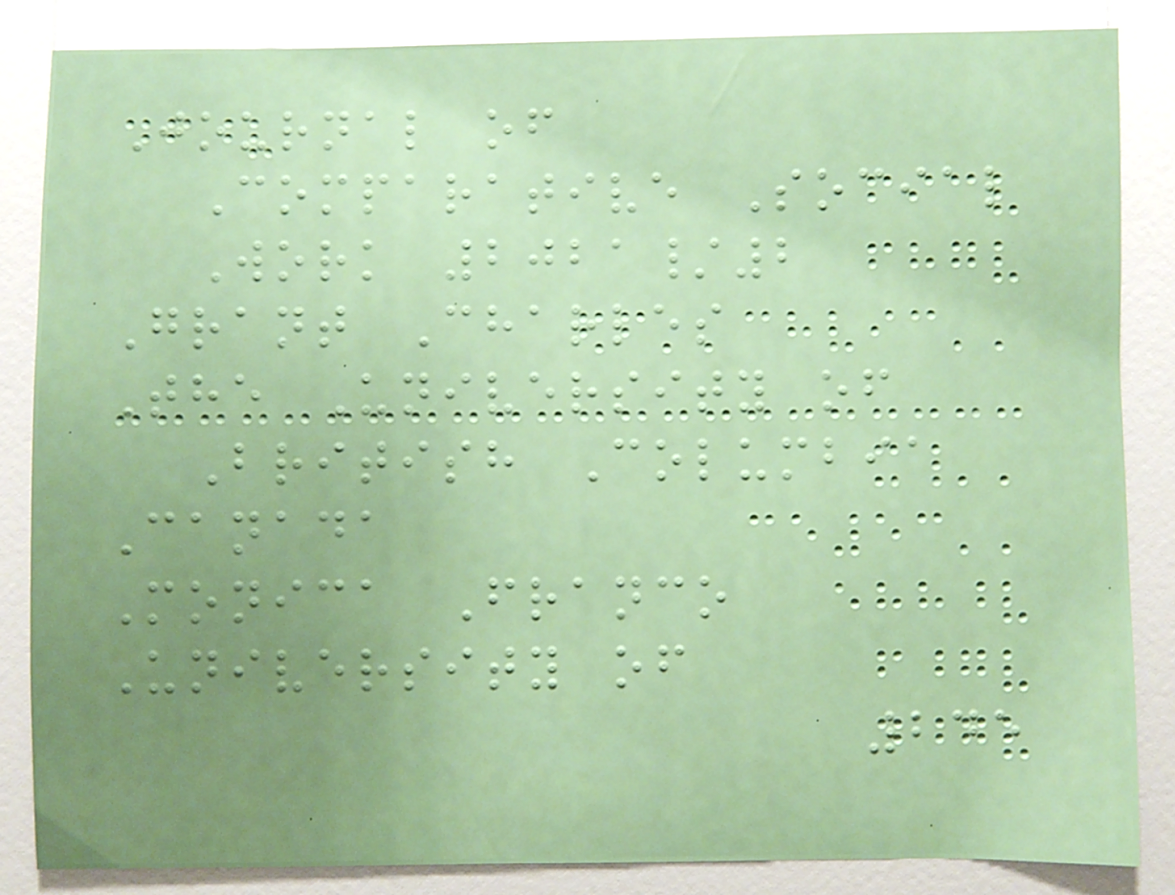Journal of
Comparative Social
Work 2021/2
Grant Charles
The University of
British Columbia
Canada
Monica Franco
University of
245
